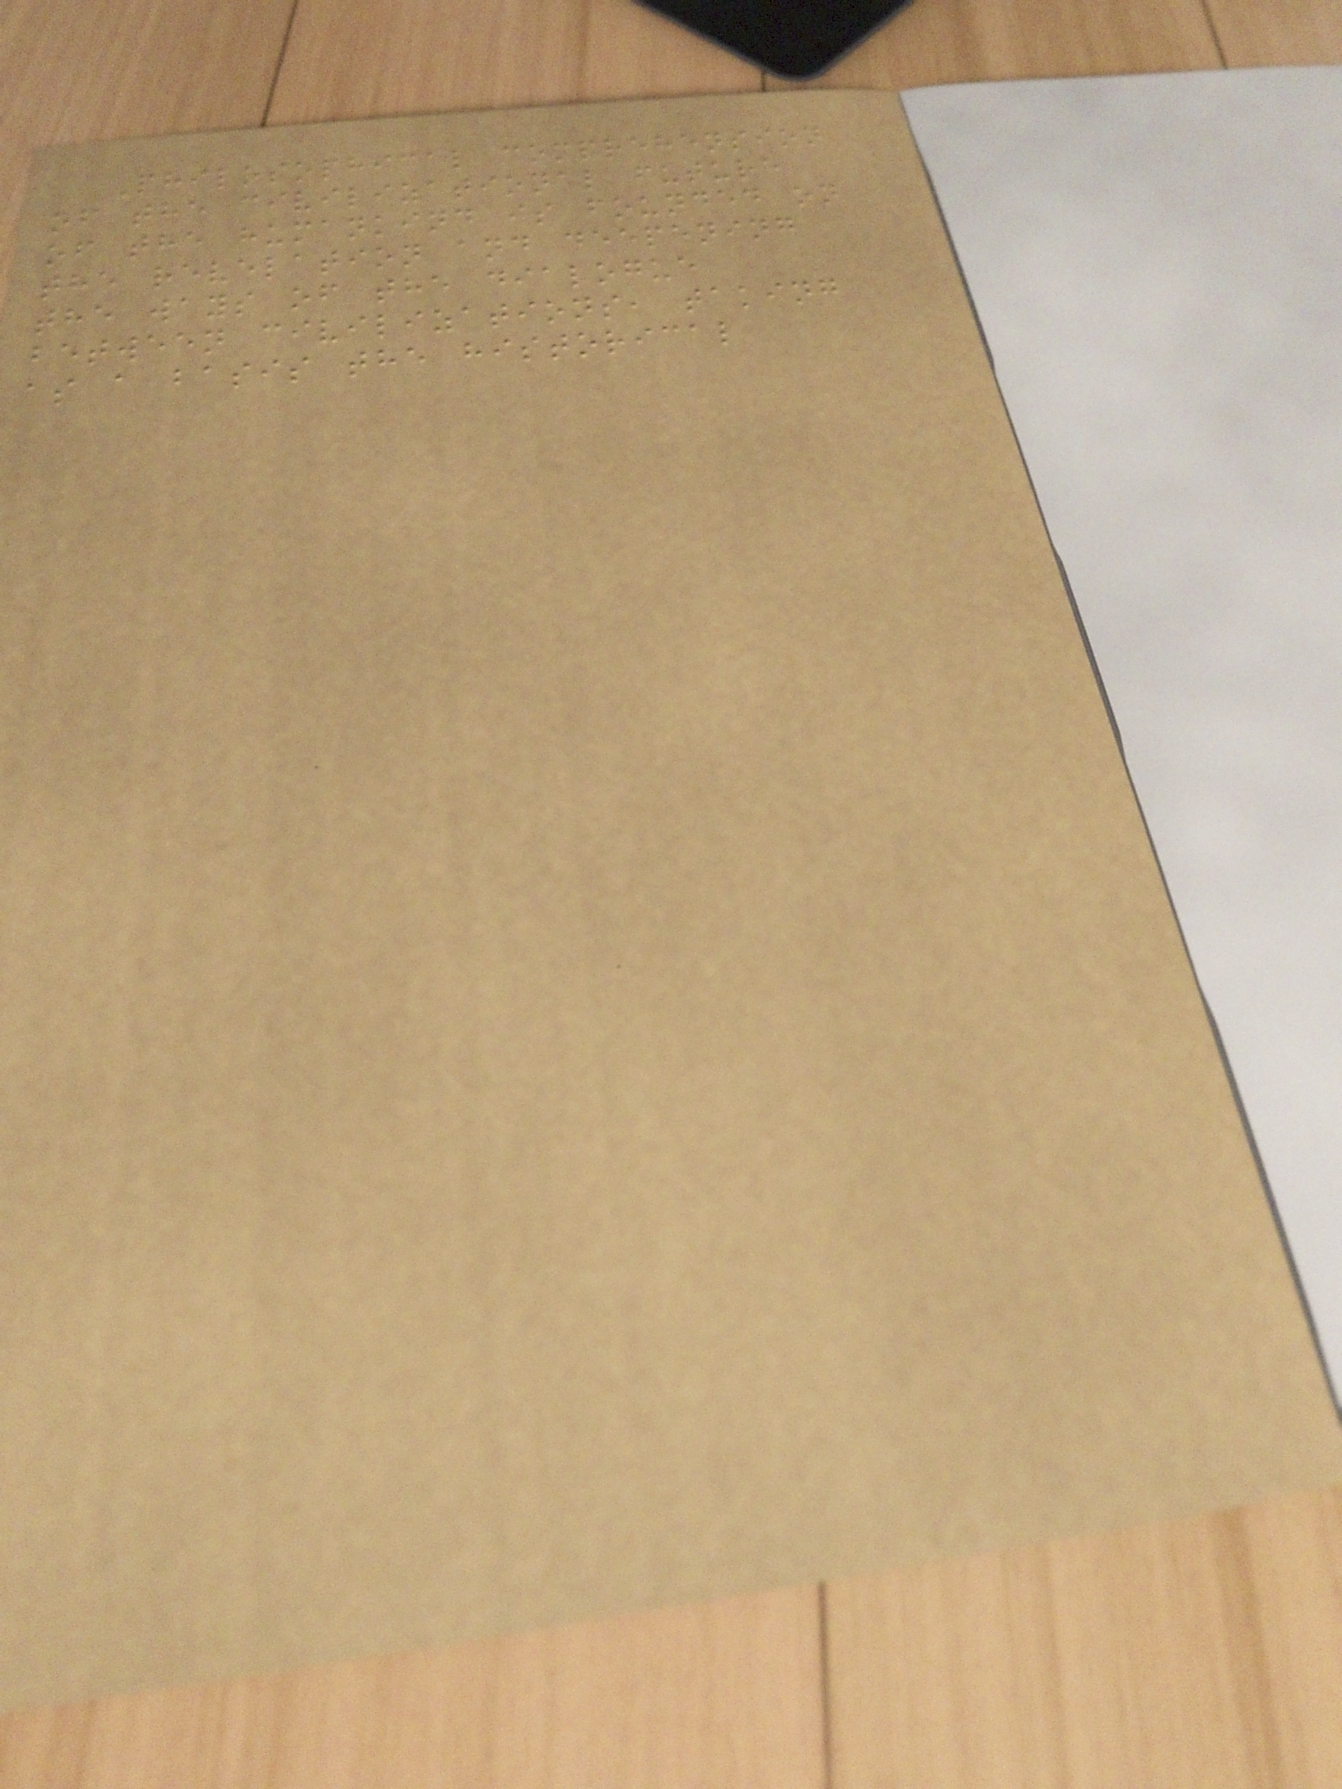Philosophical comprehension
of the civilizational future
of the humankind is founded on
the revelation and deepening
the ways of the dialogue
between civilizations, taking
as a basis the historical
